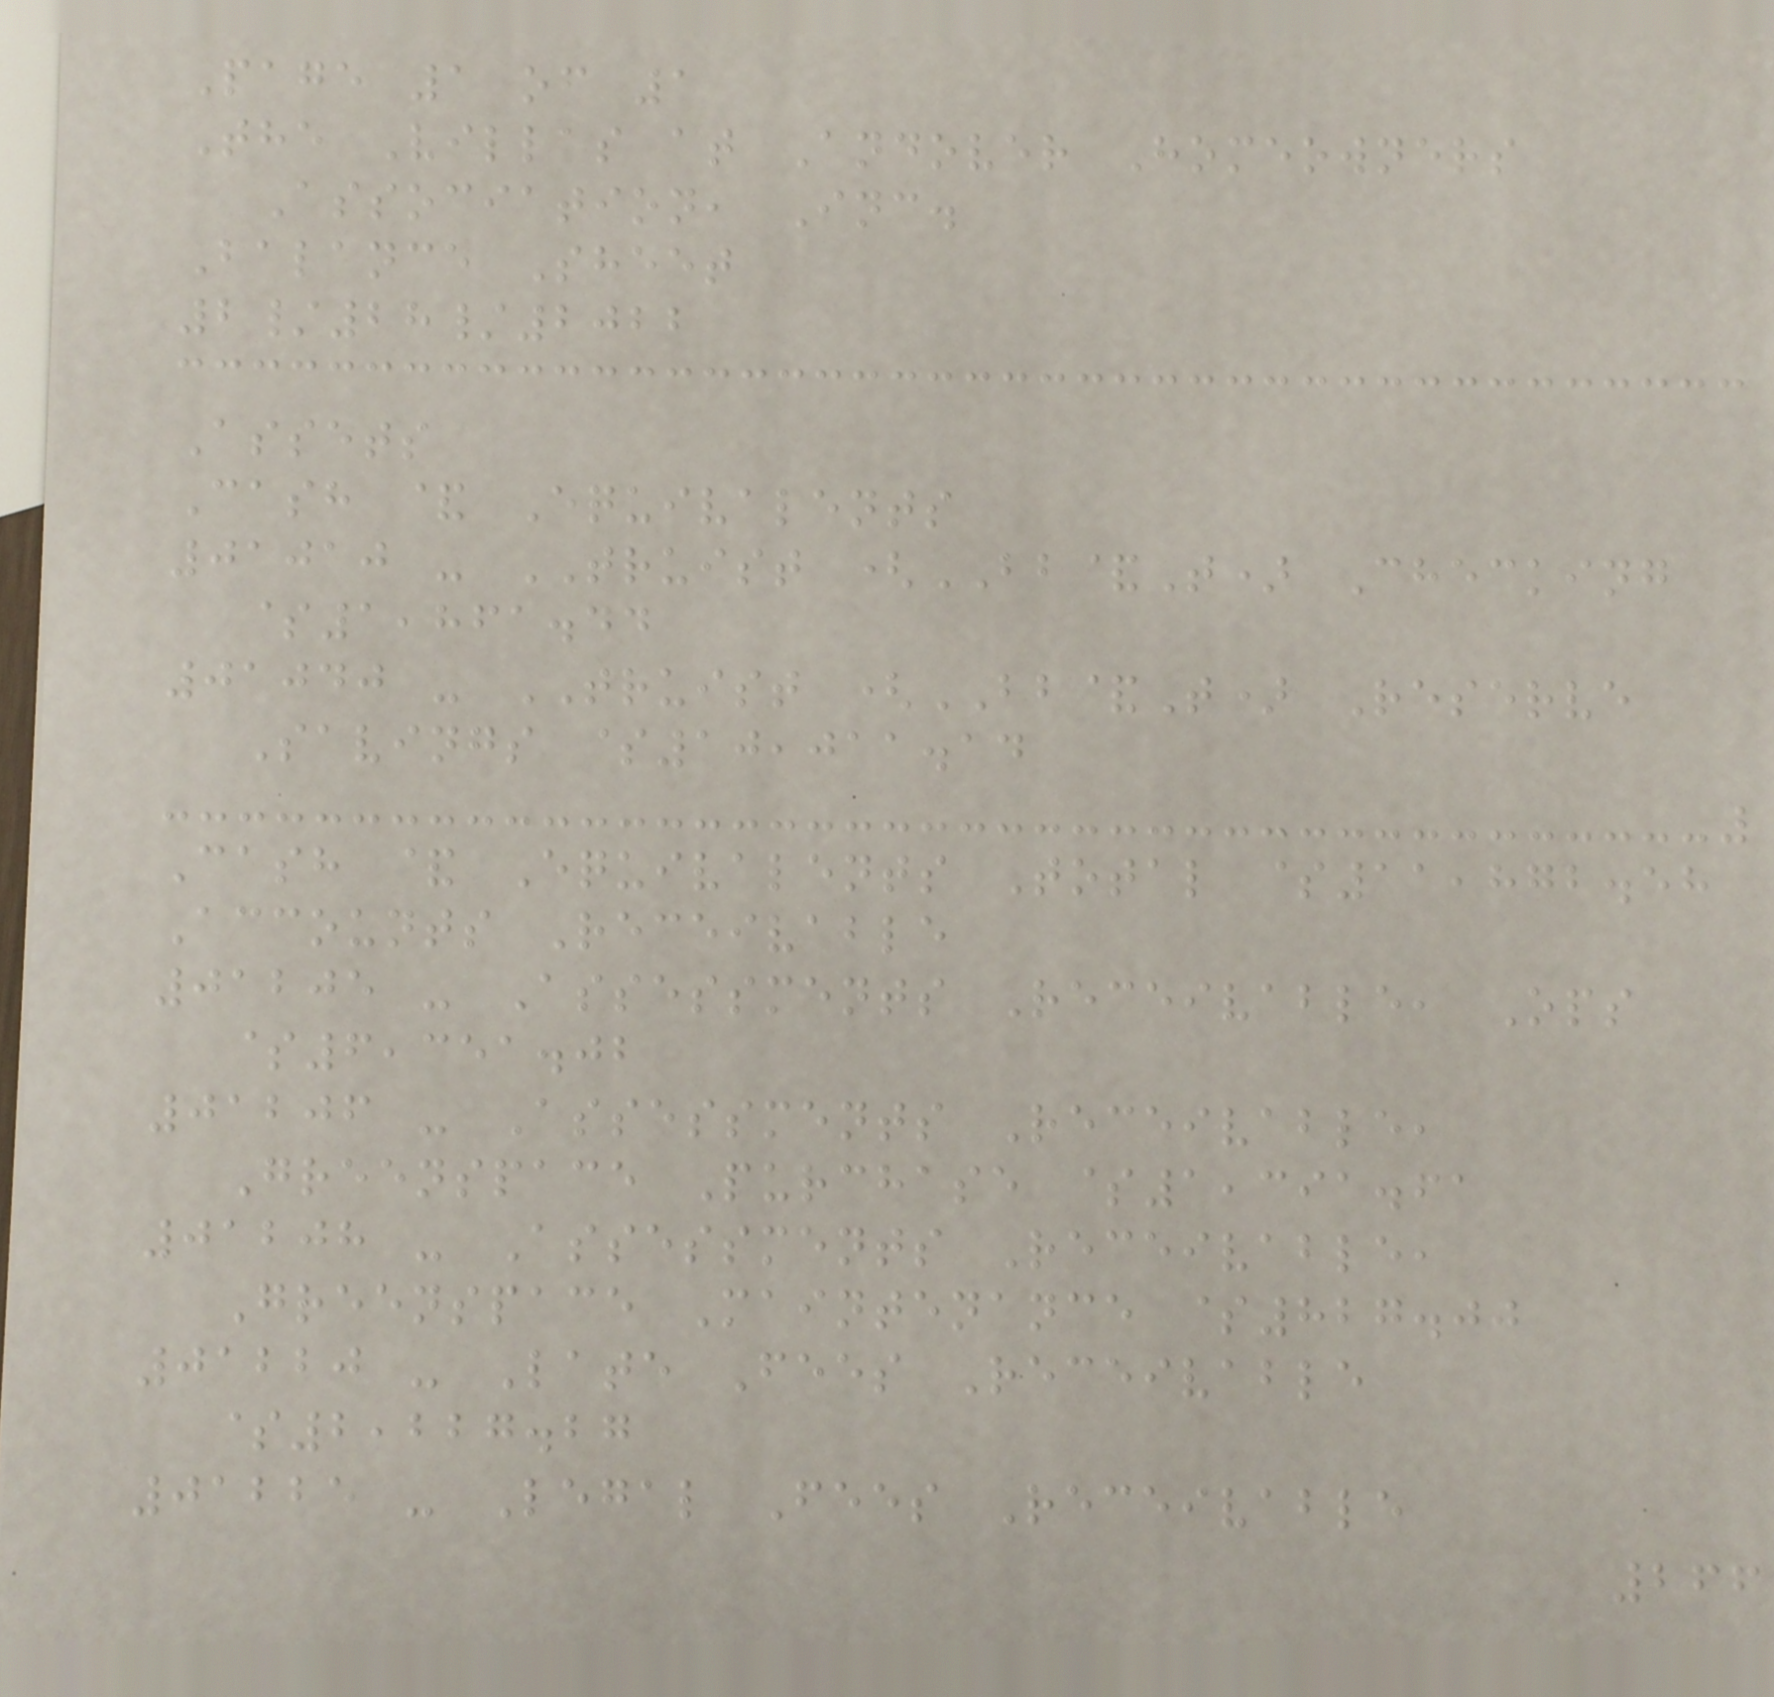Page 1 of 1
The Villas at Andover Homeowners
Association, Inc.
Balance Sheet
2/28/2022
Assets
Cash & Equivalents
01010 - TRUIST (BB&T) Checking
$1,861.44
01040 - TRUIST (BB&T) Reserve
Savings $10,011.14
Cash & Equivalents Total $11,872.58
Accounts Receivable
01205 - Assessments Receivable, Ops
$6,351.02
01206 - Assessments Receivable,
Greenspace Purchase $1,391.61
01208 - Assessments Receivable,
Greenspace Maintenance $827.00
01220 - Late Fees Receivable
$2,227.27
01225 - Legal Fees Receivable
266
